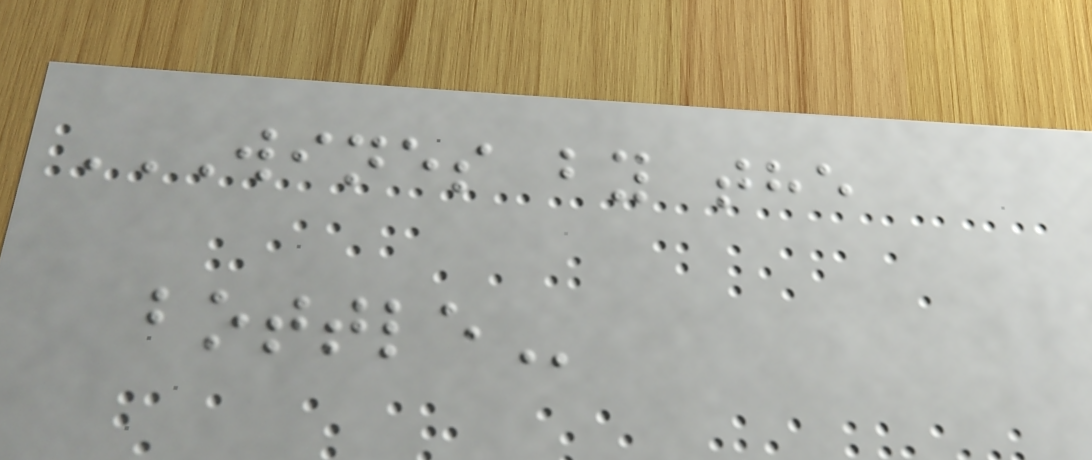WINES BY THE
BOTTLE
